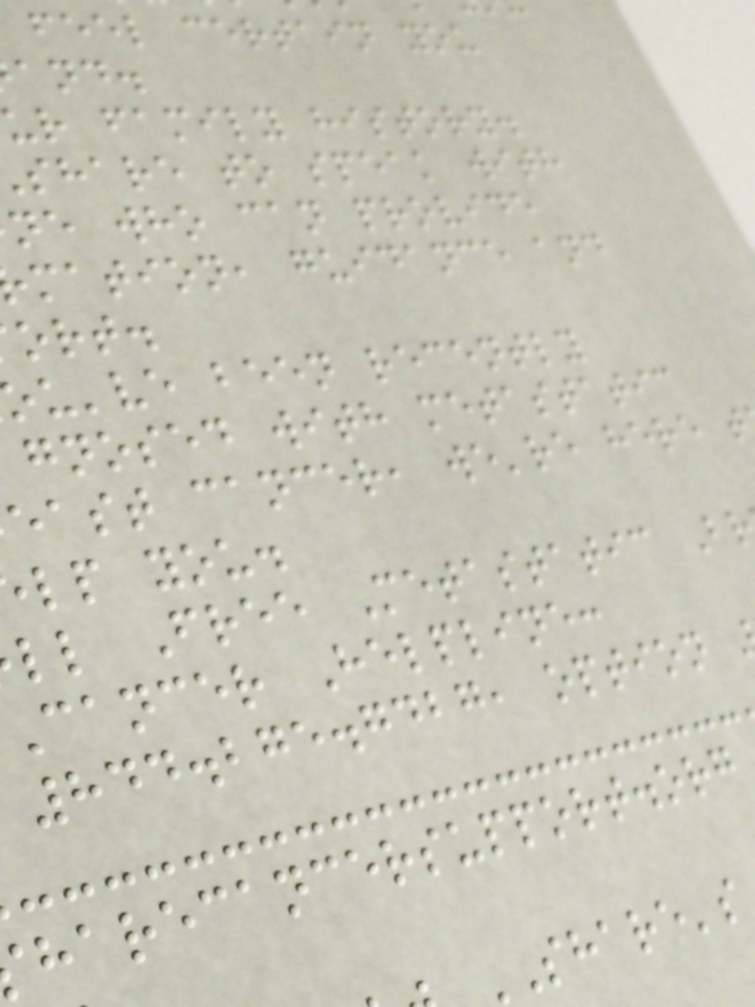feel certain you
and.
ur family history.
share to speak with
ne who can provide
mation, guidance and
ort.
u've been recently
gnosed with metastatic
east cancer, we're here t
lp you.
ll Free Metastatic B
cancer Helpline:
844.275.7427, option
harecancersupport.org
share's
